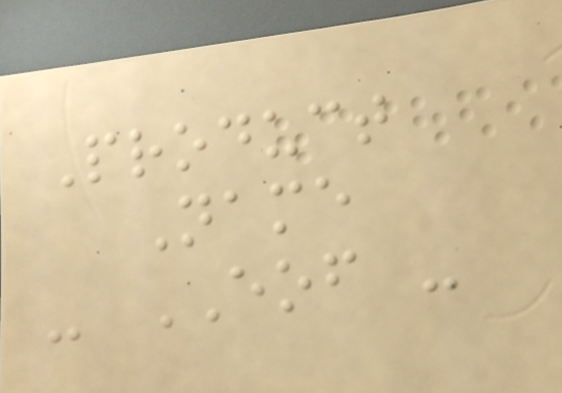Product
Name
- EOF -
